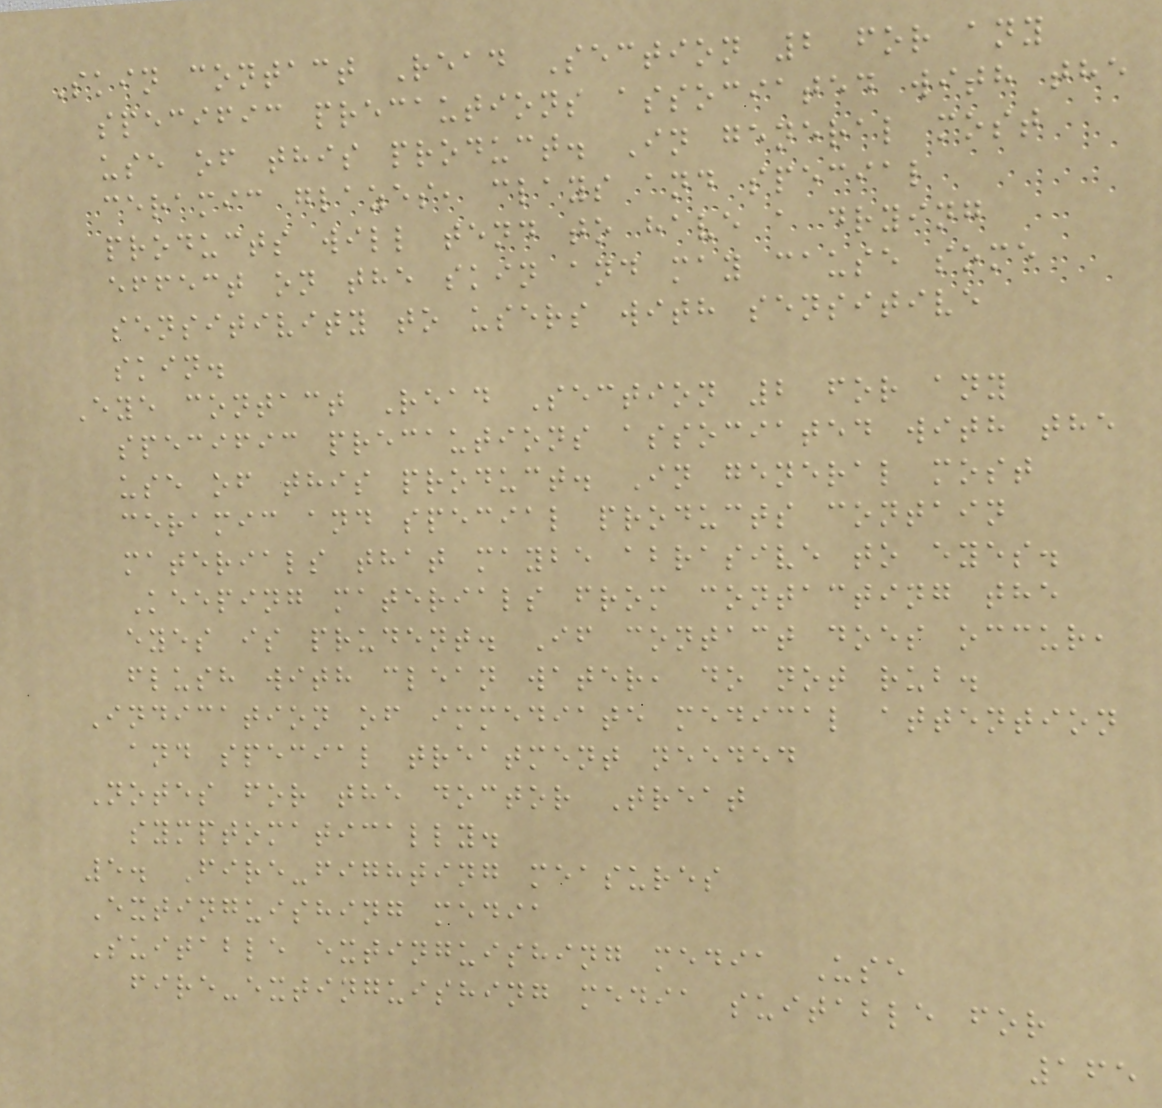Skin contact Read Section 2 for any
specific precautions associated with the
use of this product. In general most
ceramic glazes, clays and special
products will tend to have a drying
effect on the skin and may cause some
sensitivity to users with sensitive
skin.
Eye contact Read Section 2 for any
specific precautions associated with the
use of this product. In general most
ceramic and special products contain
materials that maybe abrasive to eyes.
Keeping materials from contacting the
eyes is prudent. If contact does occur,
flush with clean water, do not rub.
Indication of immediate medical attention
and special treatment needed
Notes for the doctor Treat
symptomatically.
5. Fire-fighting measures
Extinguishing media
Suitable extinguishing media Use
fire-extinguishing media suitable for
165
